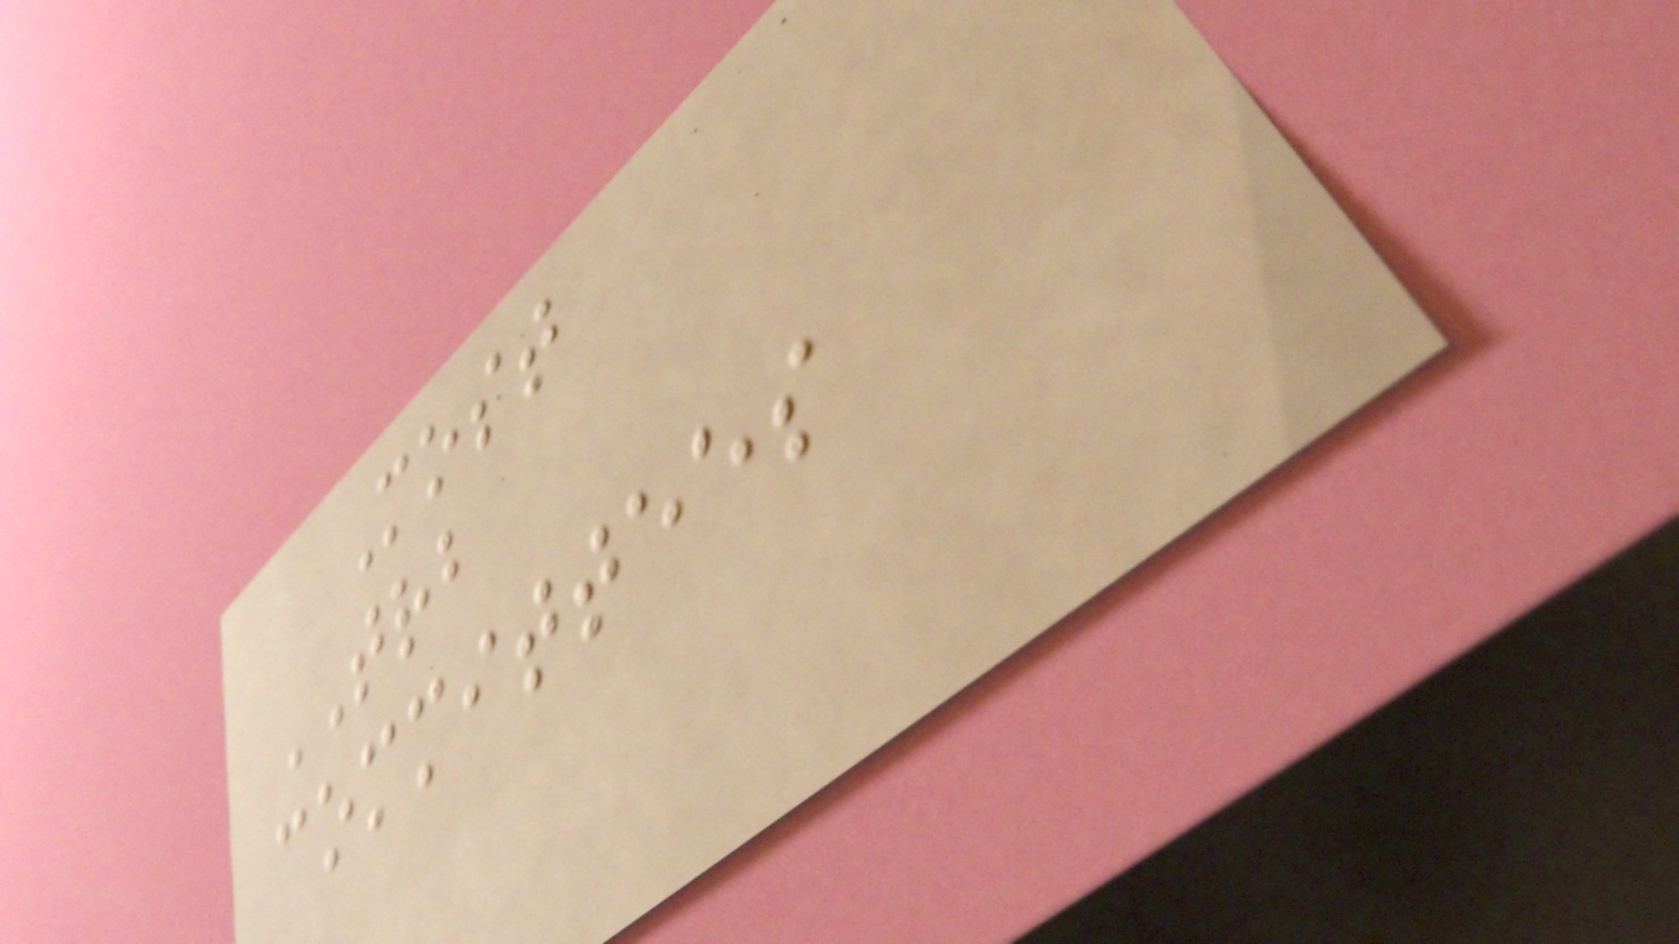Most
TRB
committees
